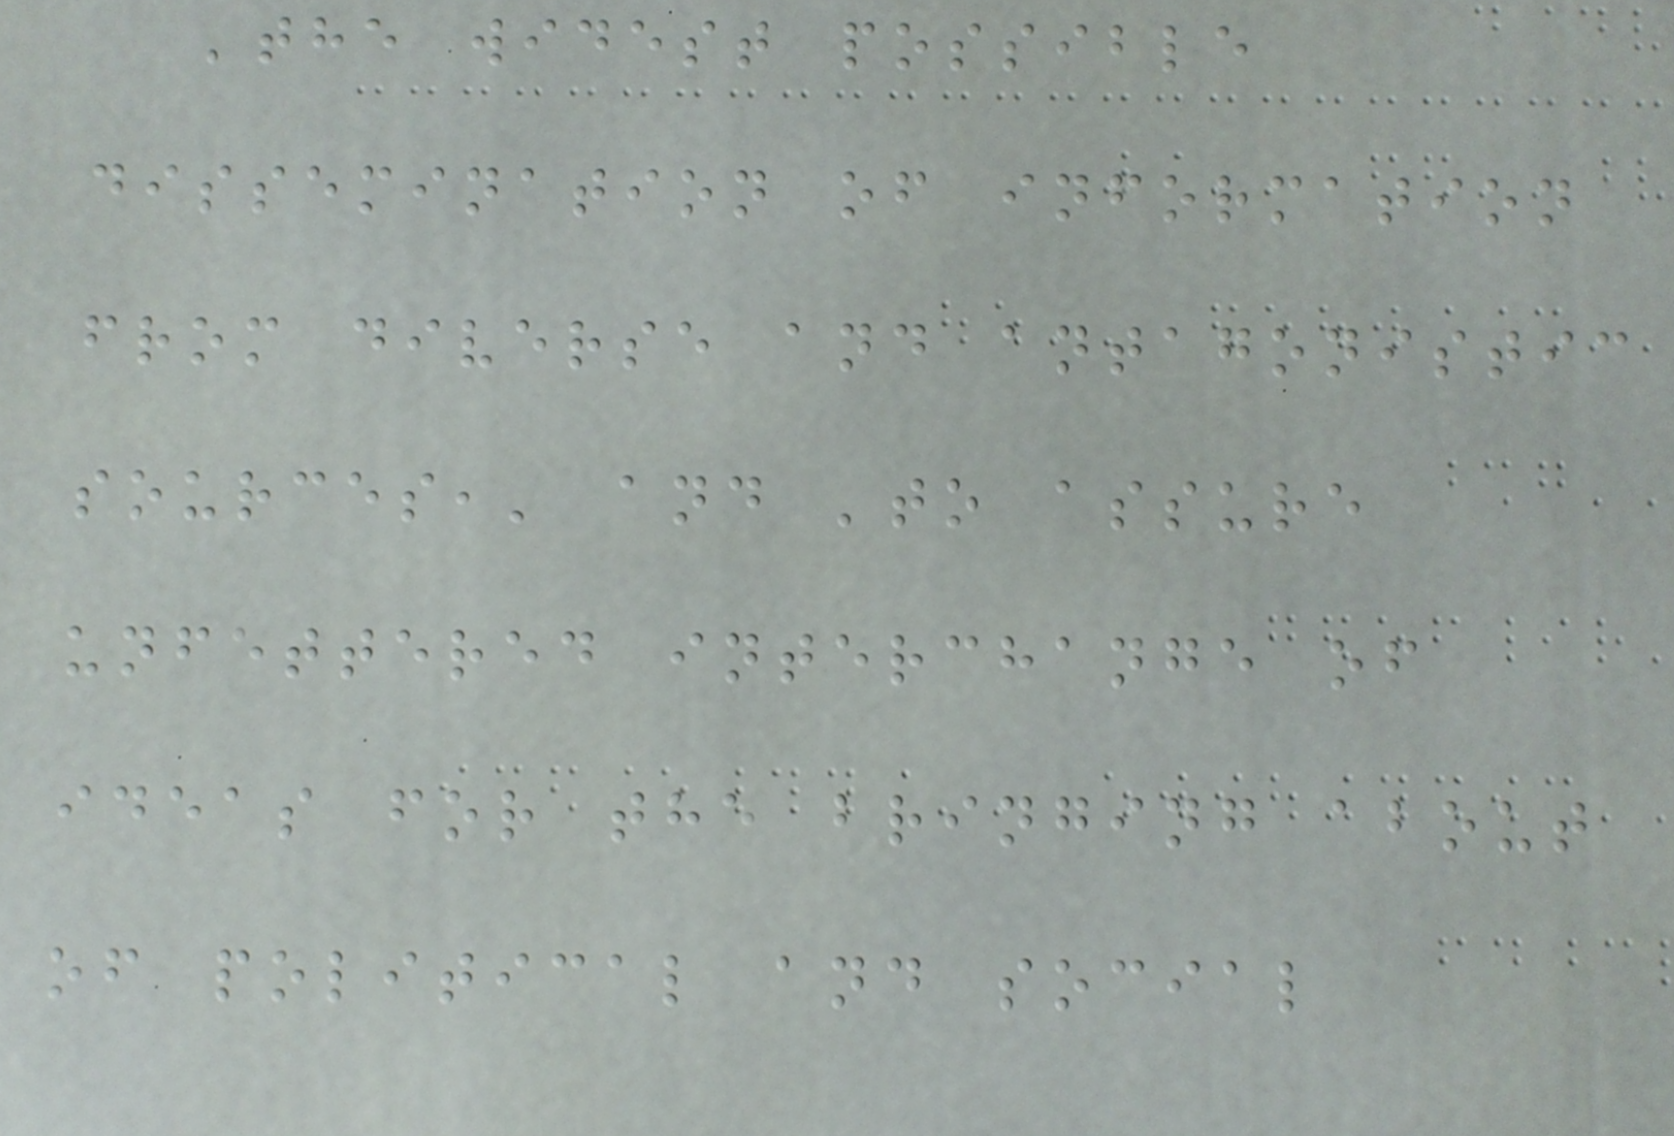'the widest possible
dissemination of information
from diverse and antagonistic
sources,' and 'to assure
unfettered interchange of
ideas for the bringing about
of political and social
